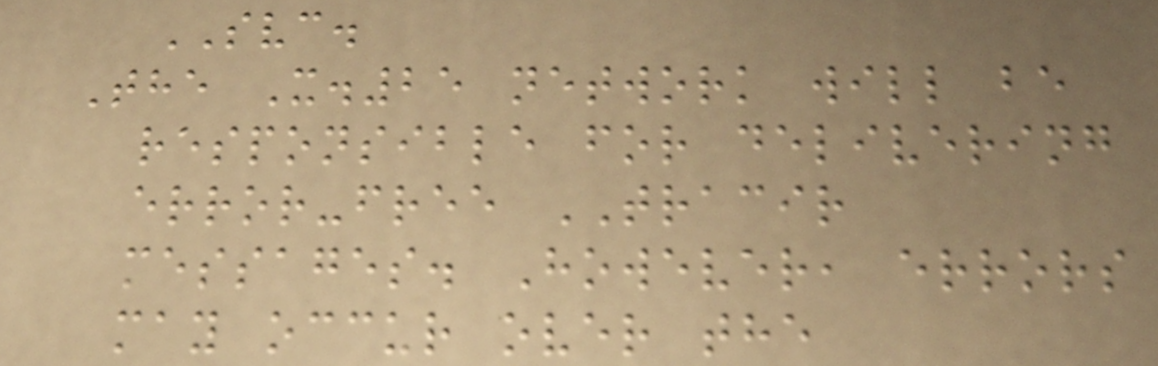SVC.
The X.25 network will be
responsible for delivering
error-free TRACIR
messages. However, errors
may occur over the
